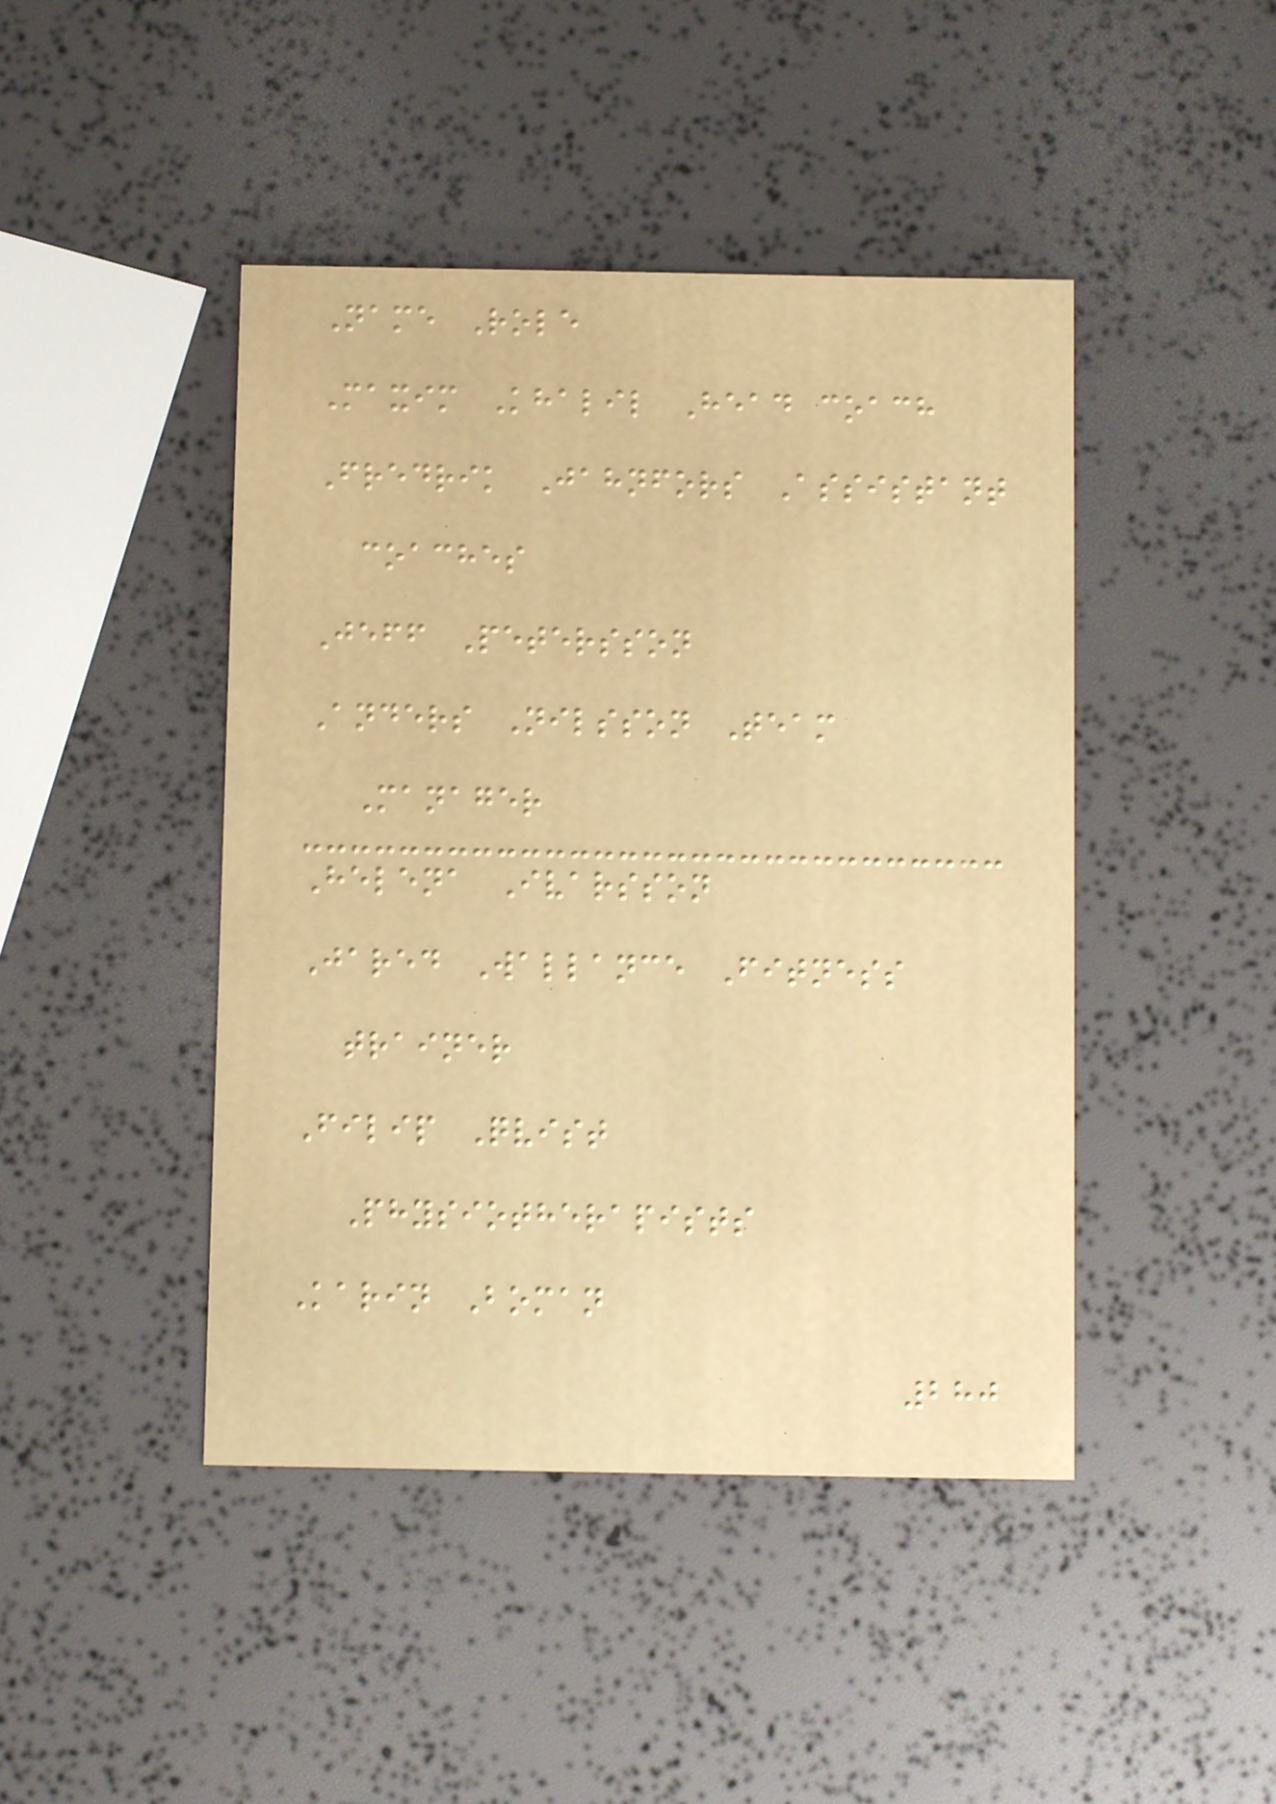Name Role
Maxim Khalil Head coach
Fredrik Jahnfors Assistant
coaches
Jeff Petersson
Anders Nilsson Team
Manager
Helena Ivarsson
Jared Wallance Fitness
trainer
Filip Qvist
Physiotherapists
Karin Boman
280
